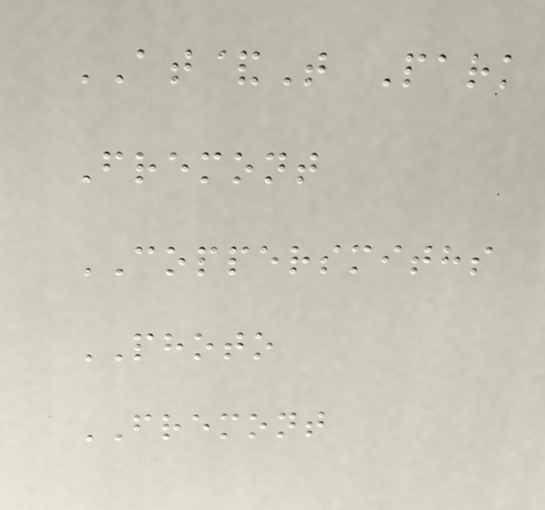AT&T Park
Fremont
COPPERSMITHS
PHOTO
FREMONT
